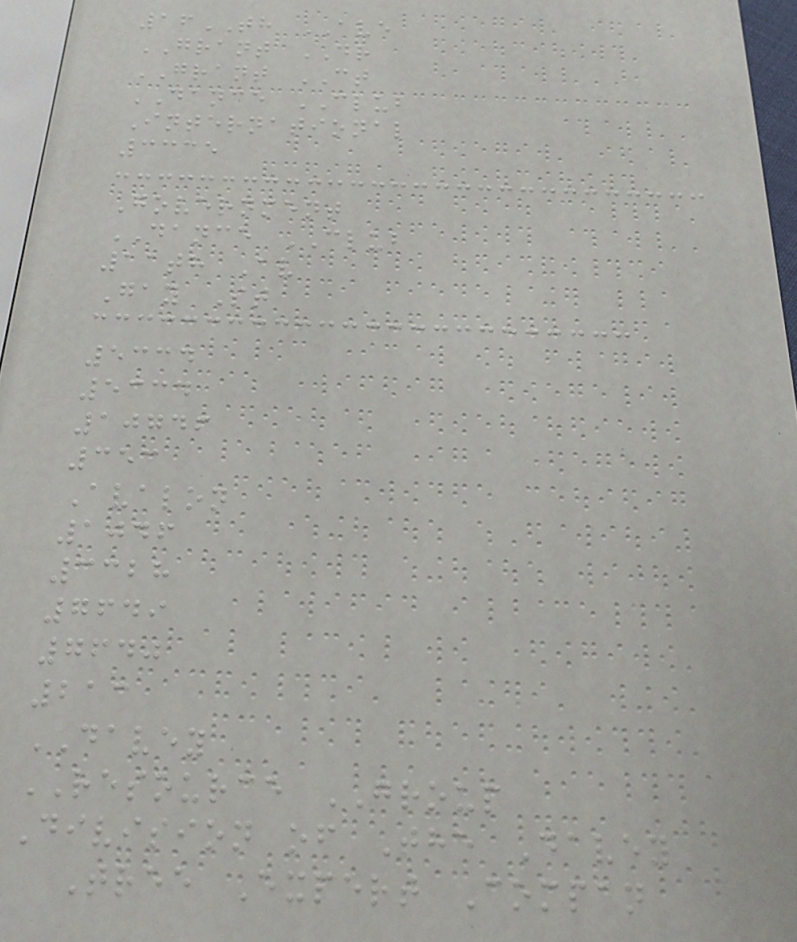16TH AVE
GRANT DR
GRANT CT
DANCE CLUB
International
3335
Government
DANCE CLUB
11th Av
Gay St
5334
5334
10746
353
Avalon
1046
3328
7649
7640
213
DAVEY
RESOURCE GROUP
Division of The Davey
Tree Expert Compan
